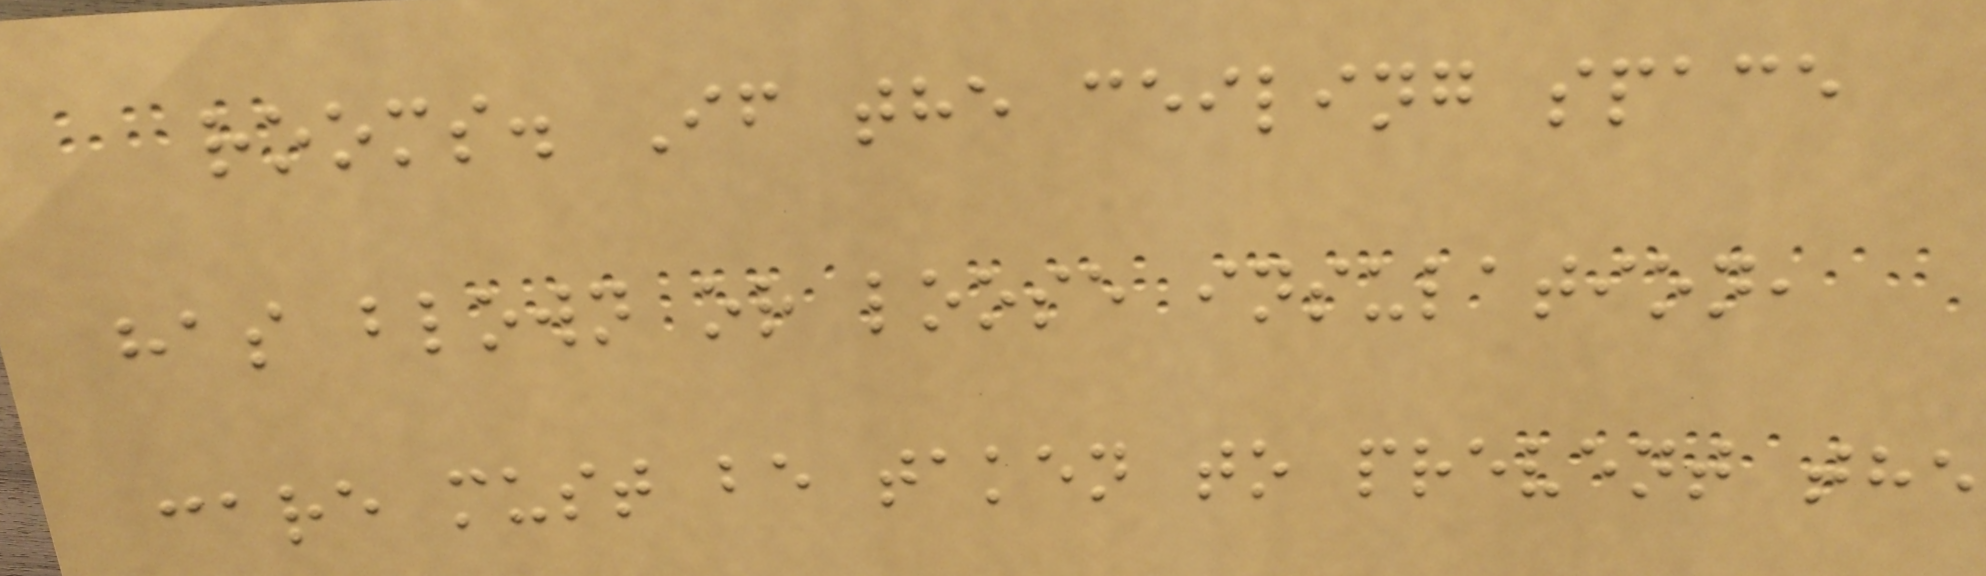rooms. If the ceiling space
has blown or loose insulation,
care must be taken to prevent the
